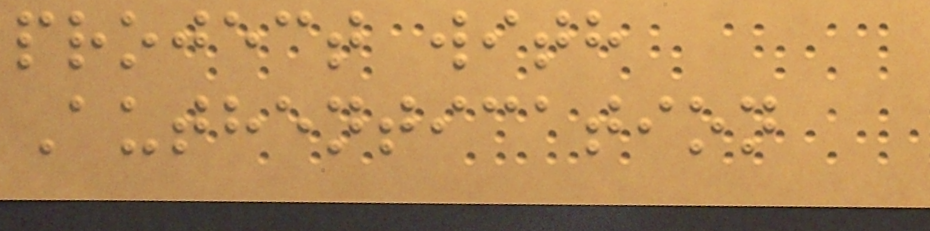project with
Authentication
